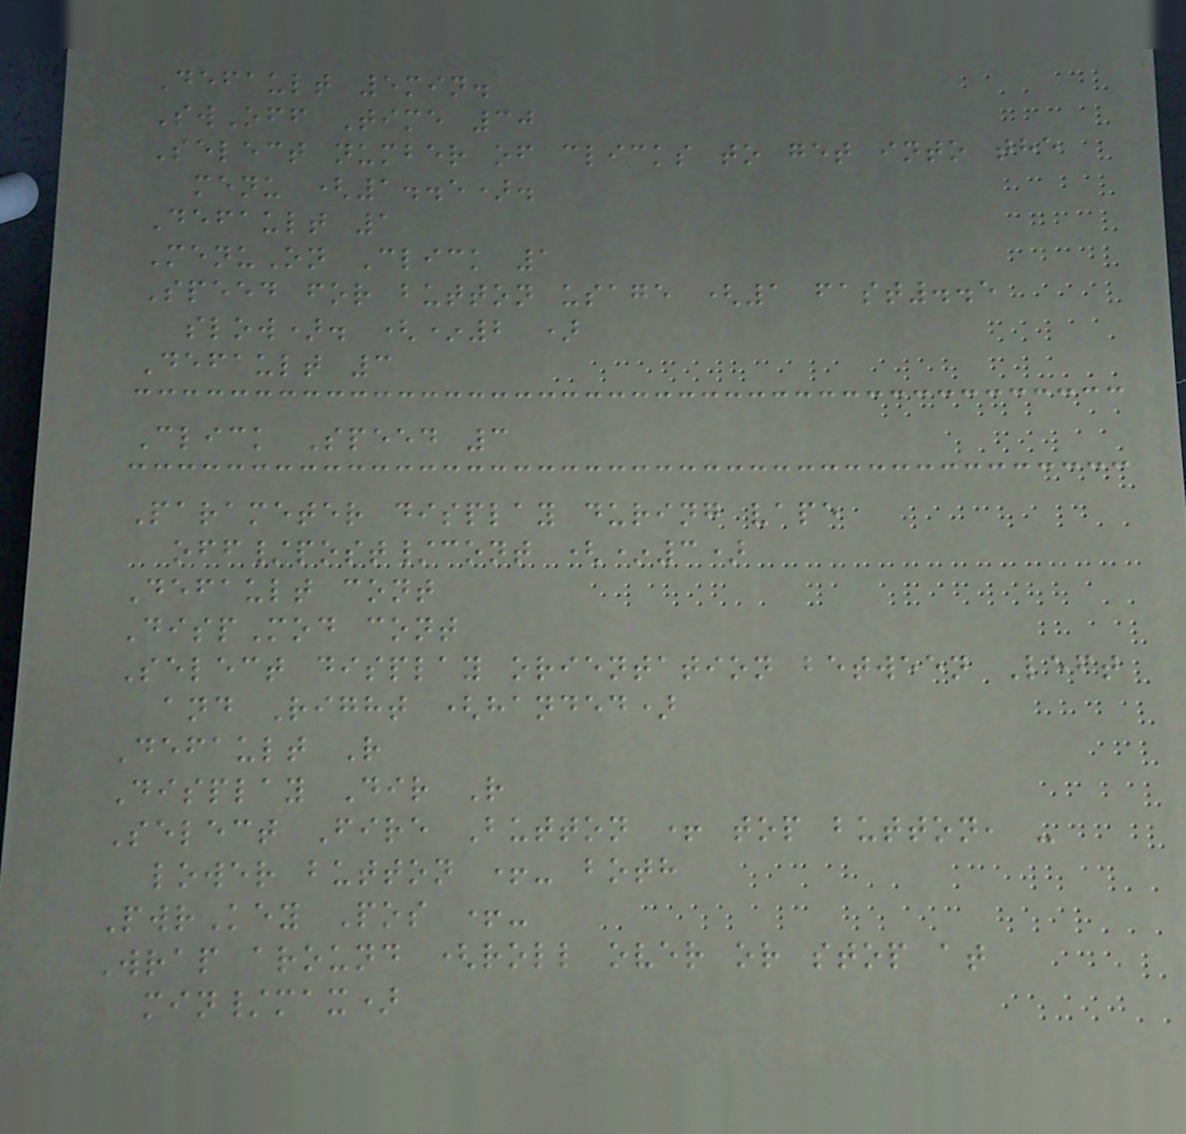Default 5min.
SwOff Time 30
Select number of clicks to get into the
menu (1..5).
Default 1
MenuOn Click 1
Speed for button usage (1 fast..5
slow). (*2 )
Default 3
Click Speed 3
Parameter display during vape
off/post/cont (*3)
Default cont
DispMod cont
Select display orientation between Left
and Right (handed)
Default R
Display Dir R
Select Fire Button + top button, -
lower button +- both
PwrKey Pos +-
Wrap around (roll over or stop at
min/max)
